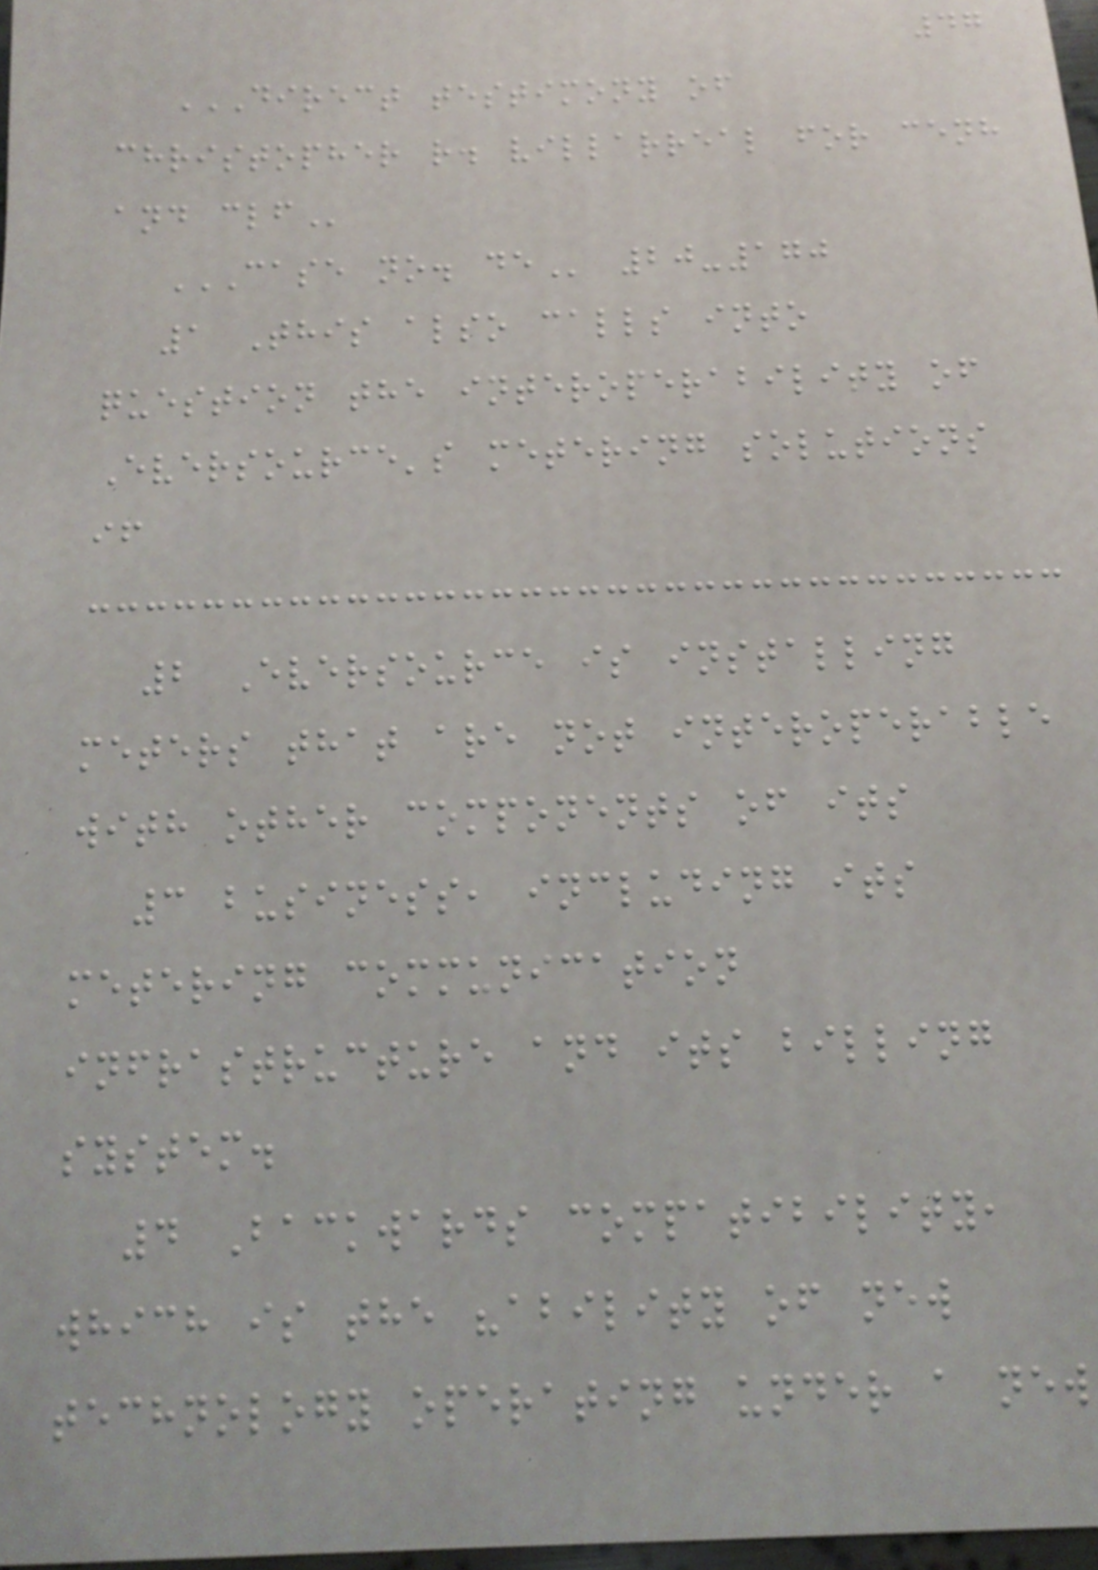47
DIRECT TESTIMONY OF
CHRISTOPHER R. VILLARREAL FOR CENH
AND CLF
CASE NO. DE 20-170
1 This also calls into
question the interoperability of
Eversource's metering solutions
if
2 Eversource is installing
meters that are not interoperable
with other components of its
3 business, including its
metering communication
infrastructure and its billing
system.
4 Backwards compatibility,
which is the "ability of new
technology operating under a new
